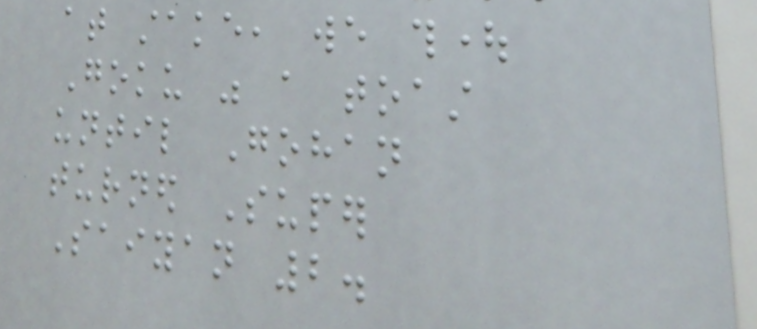at stake, we thought
Goku was a toast
until Gohan
turned Super
Saiyan 2.
